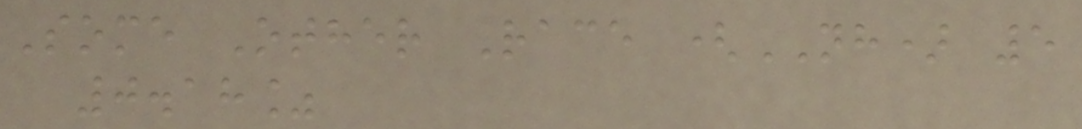Some Other Race (NH) 5
0.18%
